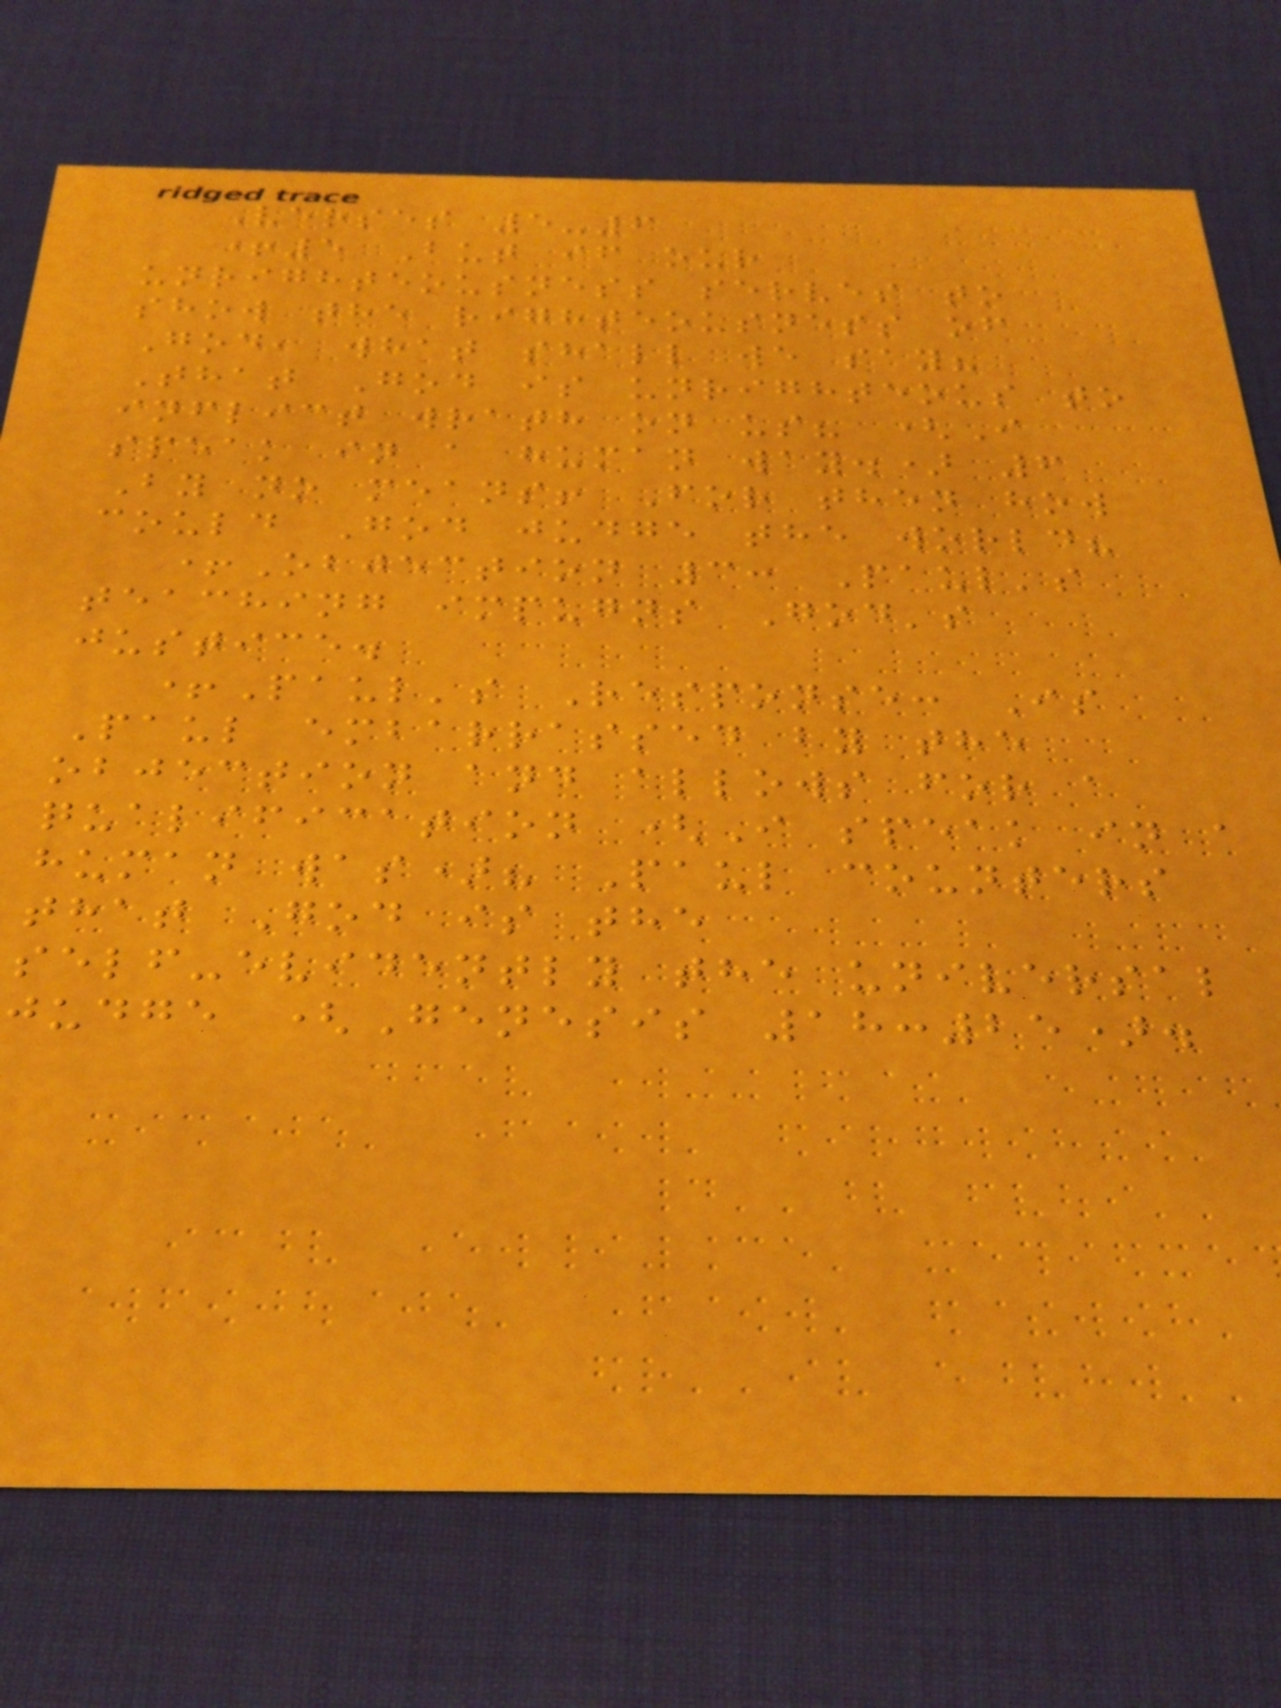Verses 5-6
+5 But if our
unrighteousness serves to
show the righteousness of
God, what shall we say?
That God is unrighteous to
inflict wrath on us? (I
speak in a human way.) 6
By no means! For then how
could God judge the world?
+Objection 3: Paul's
teaching impugns God's
justice.
+Paul's Response: Is
Paul embarrassed by the
objection and allows for a
qualification (I speak in a
human was)? Paul counters
that God is the
self-evidently the universal
judge (Genesis 18:25).
